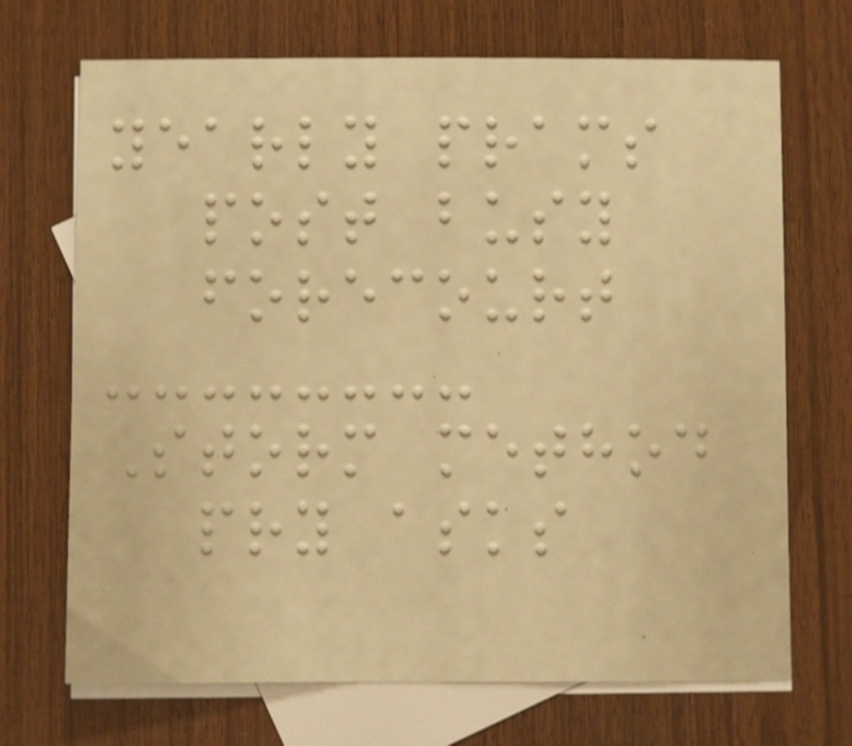yearly prams
post busy
forecourt
Storm method
pry asks
